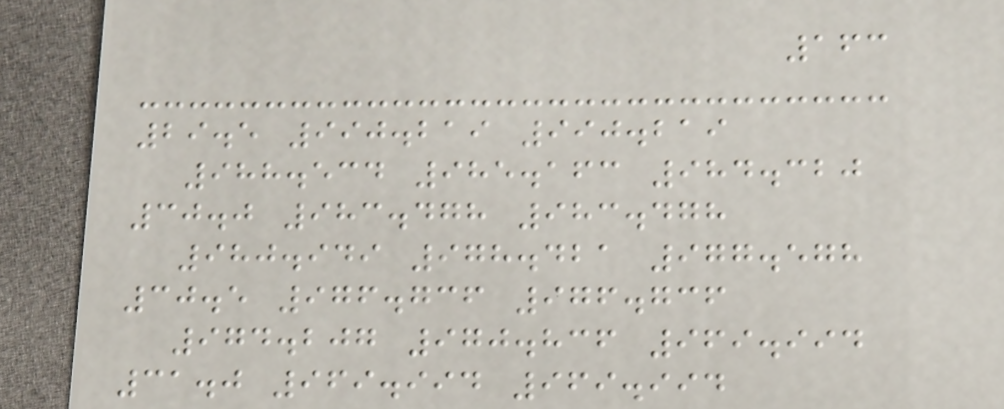163
29.5 990.219 990.219
988.534 985.163 984.320
30.0 983.478 983.478
980.949 978.421 977.578
30.5 976.736 976.736
974.207 970.836 969.994
31.0 969.994 969.994
